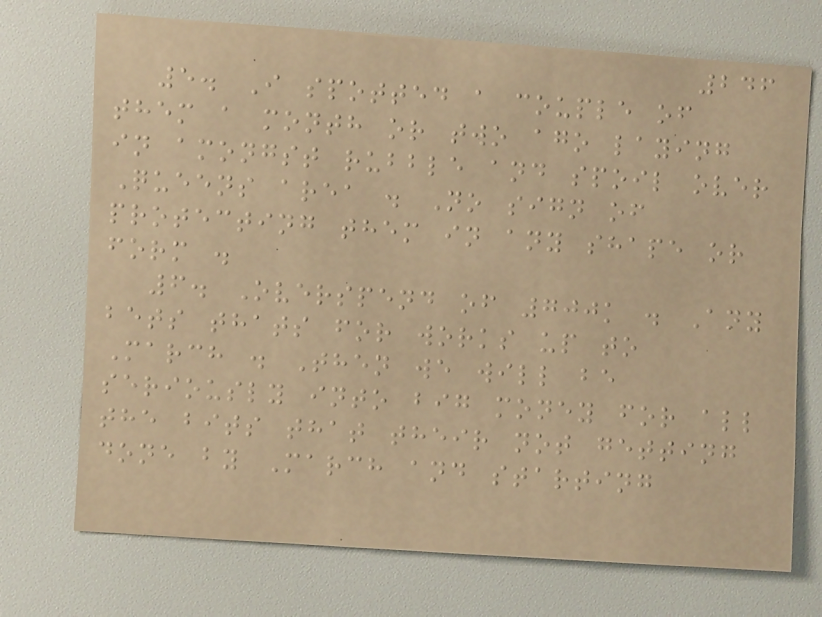246
5. I spotted a couple of
them a month or two ago laying
in amongst rubble and spoil over
Queens area . No sign of
protecting them in any shape or
form .
6. Overspend of 700k . Any
bets thats for works up to
March . Then we will be
seriously into big money for all
the bits that their not getting
done by March and starting
